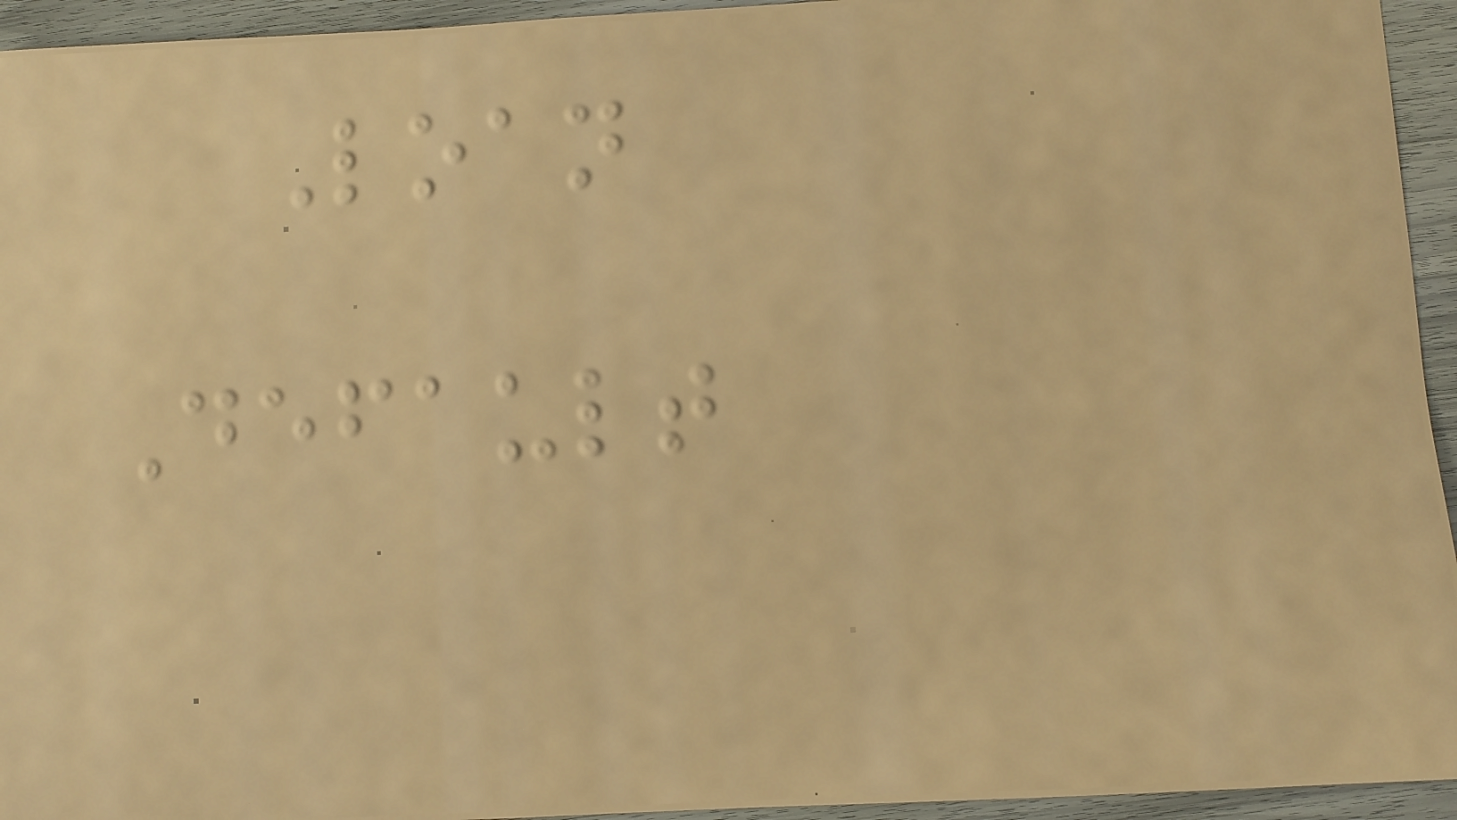Loan
Default
